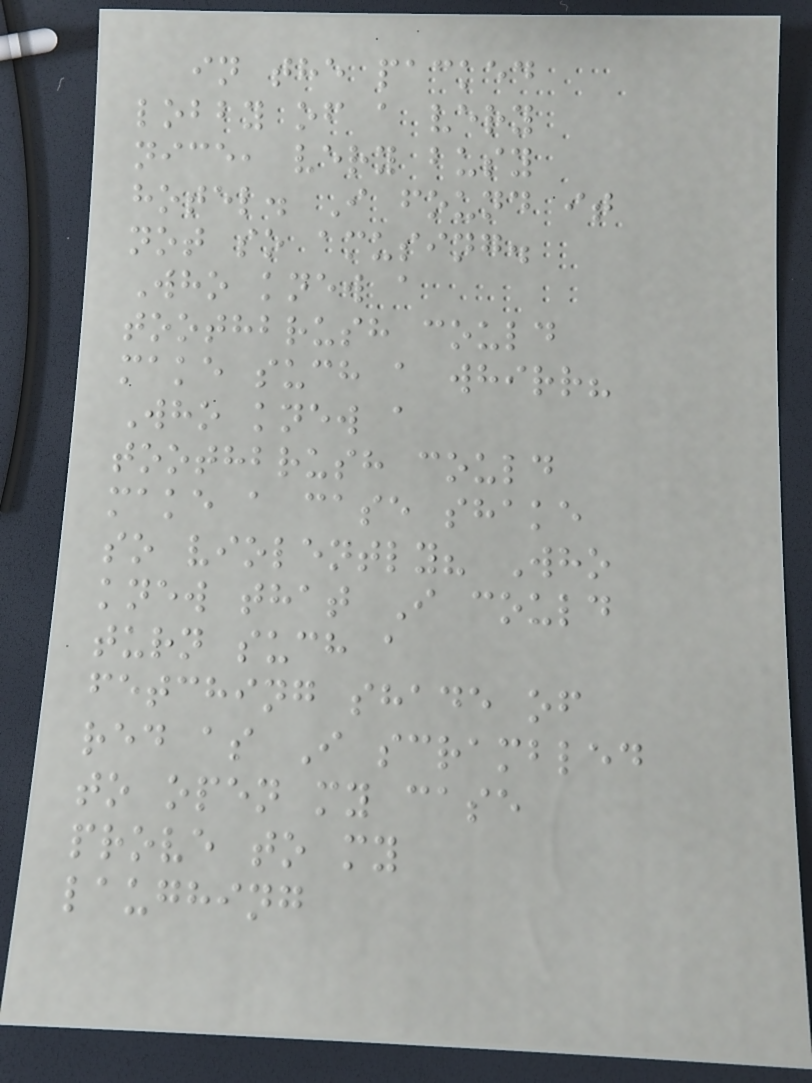in the packed
lobby of a very
nice, very busy
hotel. I found it
not so amusing.
Who knew a
toothbrush could
make such a whirr?
Who knew a
toothbrush could
make a case shake
so violently? Who
knew that I could
turn such a
fetching shade of
red as I scrambled
to open my case
prove to my
laughing
